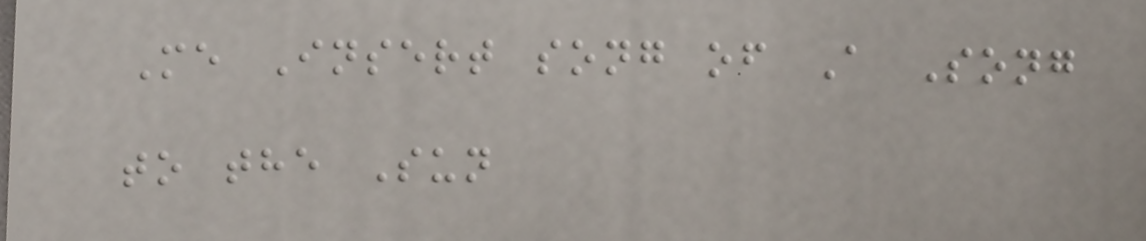Me Insert song of A Song
to the Sun
